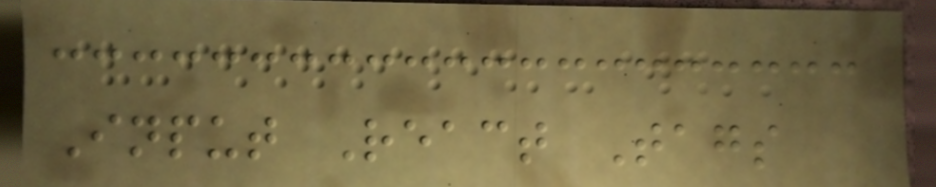Input React Tags
